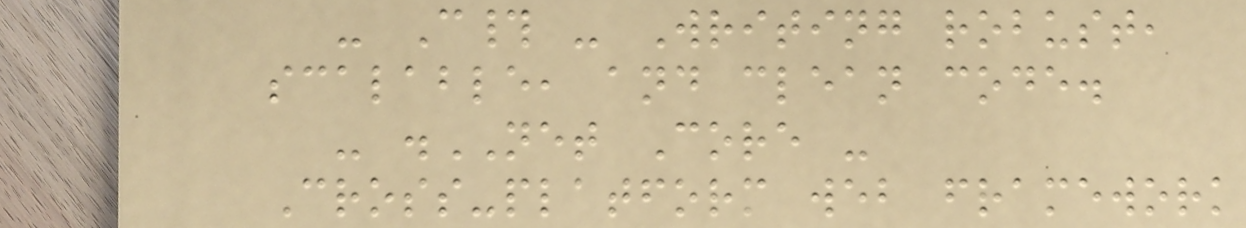- C# - Writing robust,
scalable, and clean code.
- .NET Core -
Cross-platform web framework
